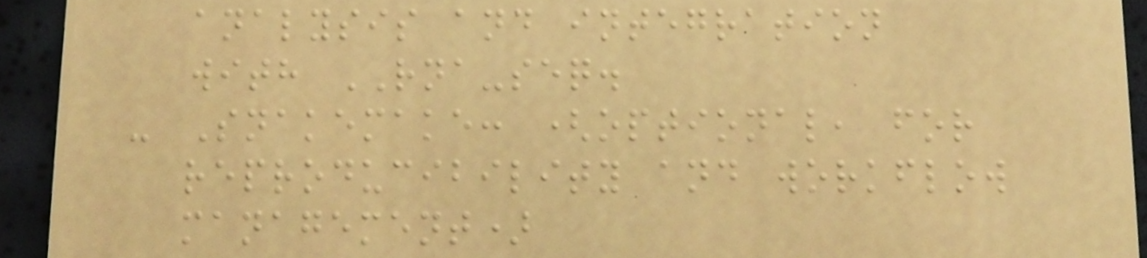analysis and integration
with RNA-seq.
- Snakemake: (optional, for
reproducibility and workflow
management)
